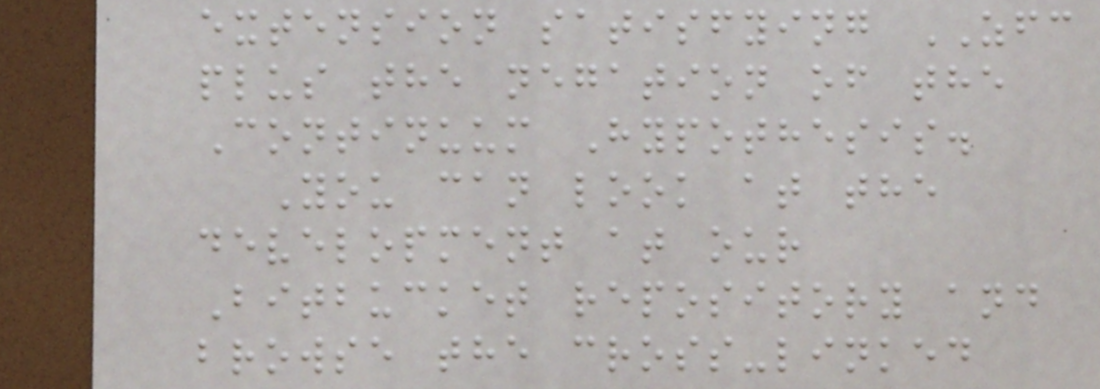extension satisfying ZFC
plus the negation of the
Continuum Hypothesis.
You can look at the
development at our
Bitbucket repository and
browse the cross-linked
